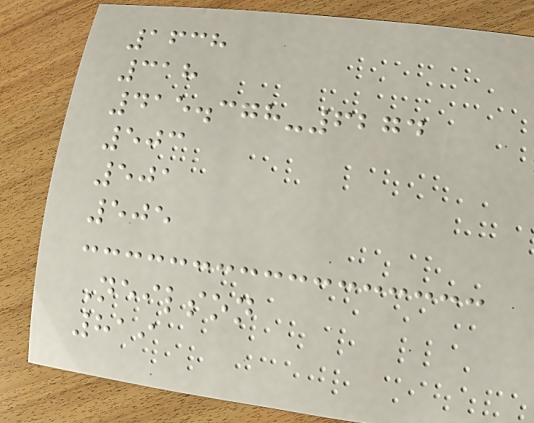1638
318
415.378-6274
503
501
505
Neilson
819
